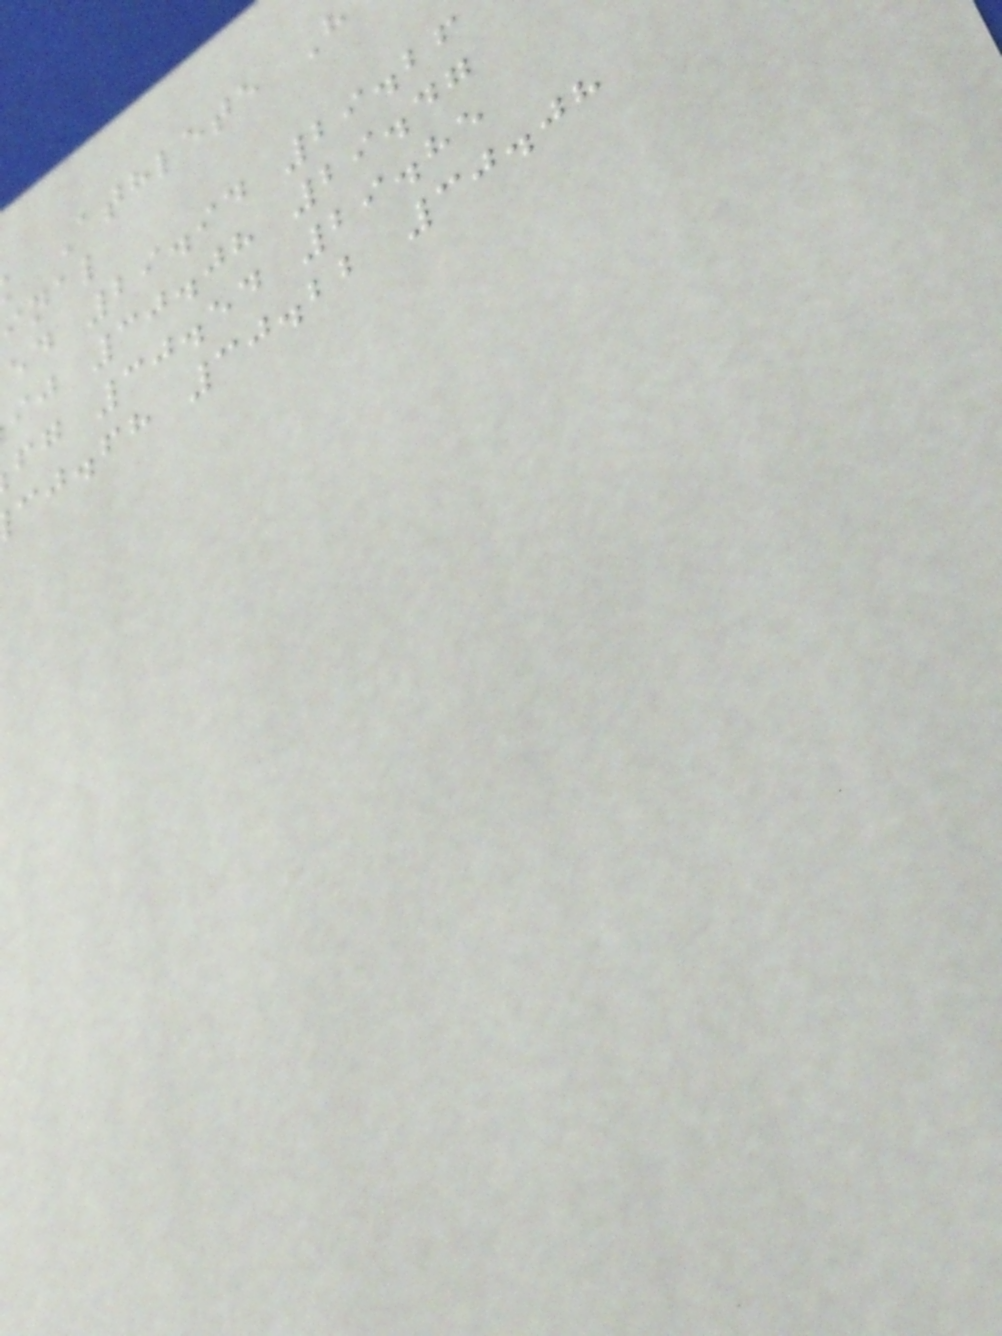Athlete H
inal
ed 29.94 29.26
ij 30.08 29.47
fg 30.54 29.85
cj.fh 30.22 30.08
